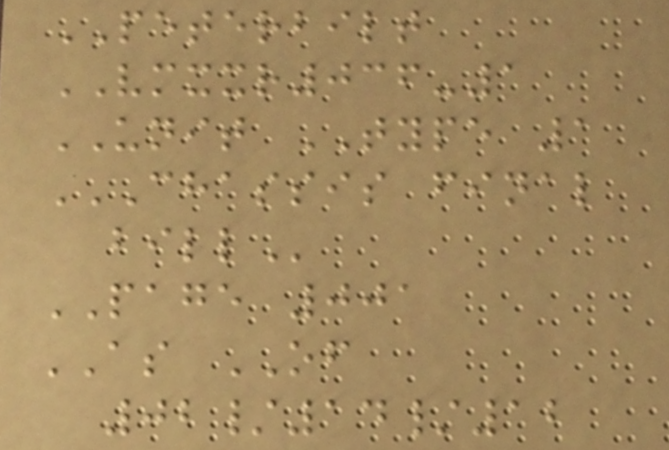PETERBILT
VMXXR036-1
UNIT TYPE 1
CHASSIS FINAL
BILL
PAGE 001
AS OF
02/14/12
